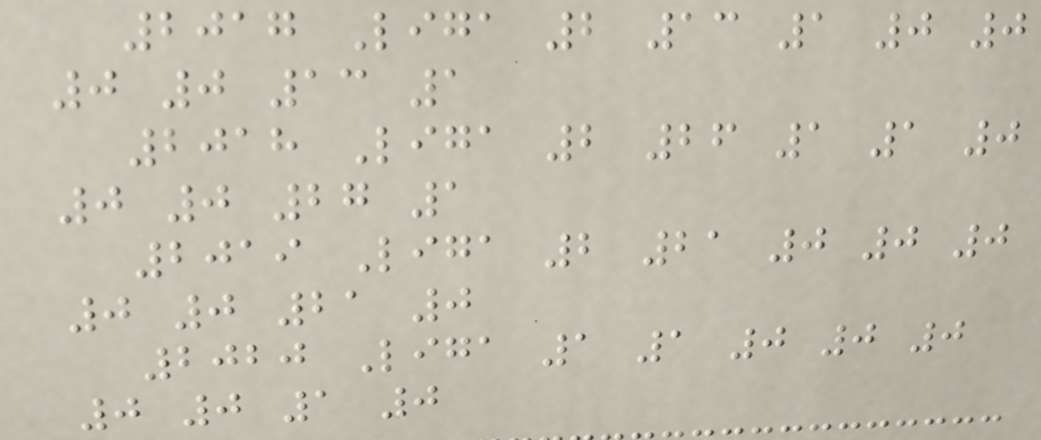2017 Liga 2 13 1 0 0
0 0 13 1
2018 Liga 2 26 1 1 0
0 0 27 1
2019 Liga 2 21 0 0 0
0 0 21 0
2020 Liga 1 1 0 0 0
0 0 1 0
